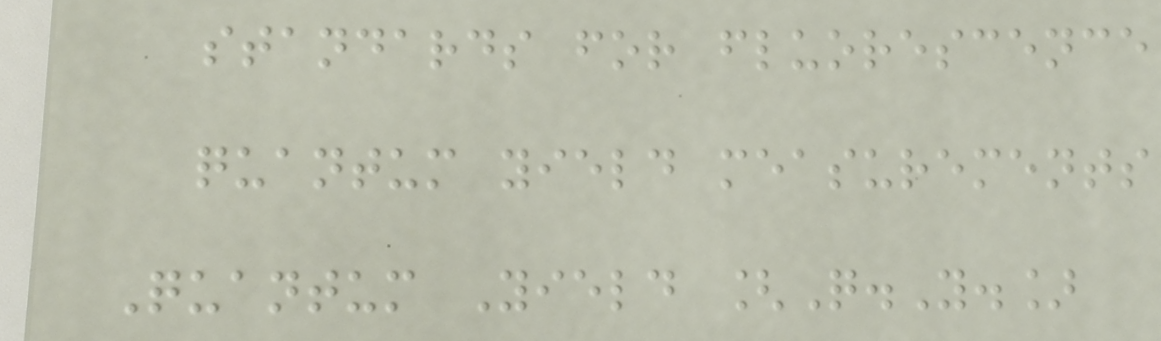standards for fluorescence
quantum yield measurements
Quantum Yield [Q.Y.]
